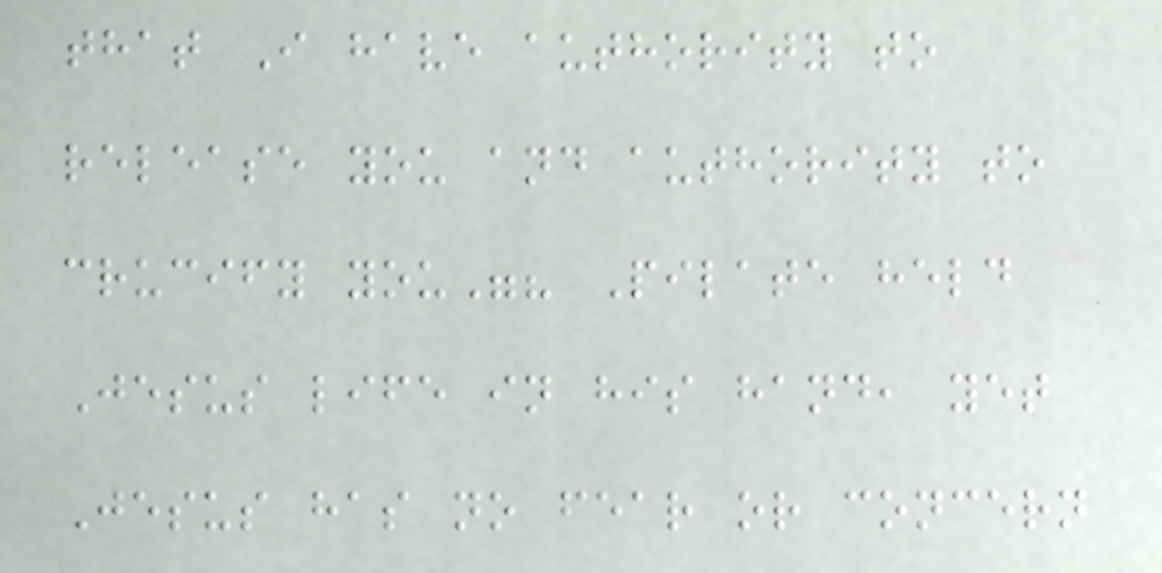that I have authority to
release you and authority to
crucify you"? Pilate held
Jesus life in his hand, yet
Jesus has no fear or concern
